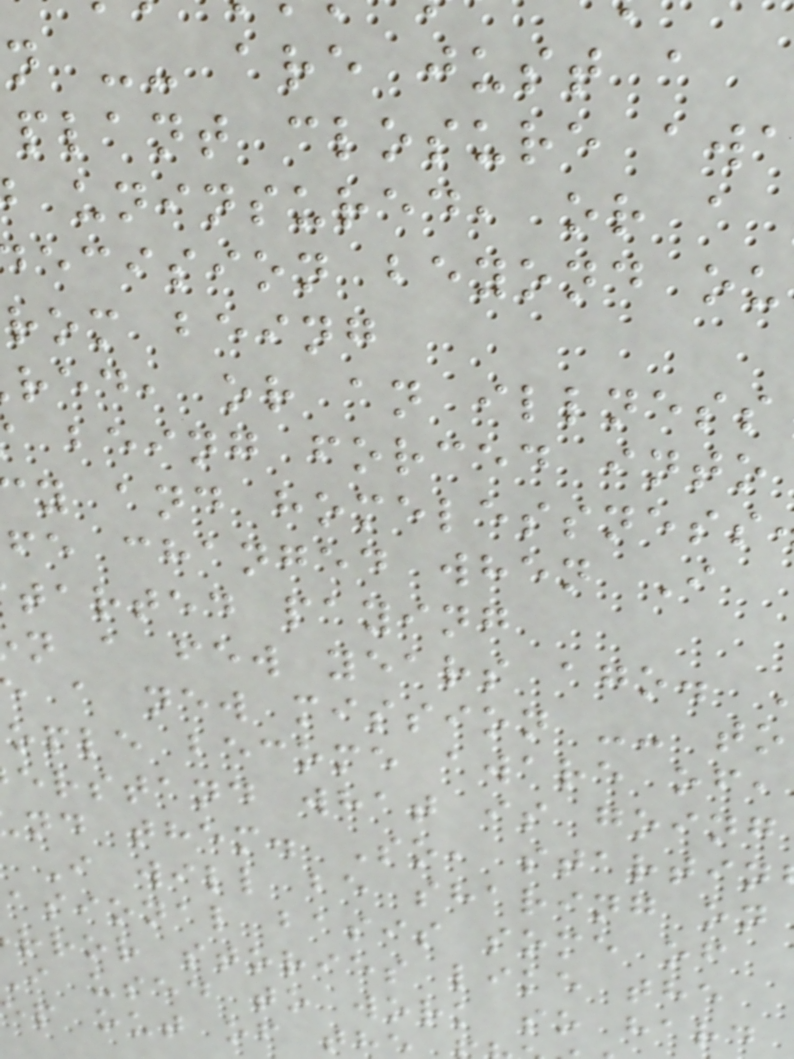n -- are just a
plant closure awa
uninsured, or a
ecision beyond ou
rom being
red, or an illness
being forced into
y and homelessness
fe changed when I
tarted paying
n a few years ago.
a new mission -- to
ople become aware of,
erstand what is going
nd them. So, startin
I will be sharing on
asional basis some of
rror stories like the
i used to work so hard
ep out of th
